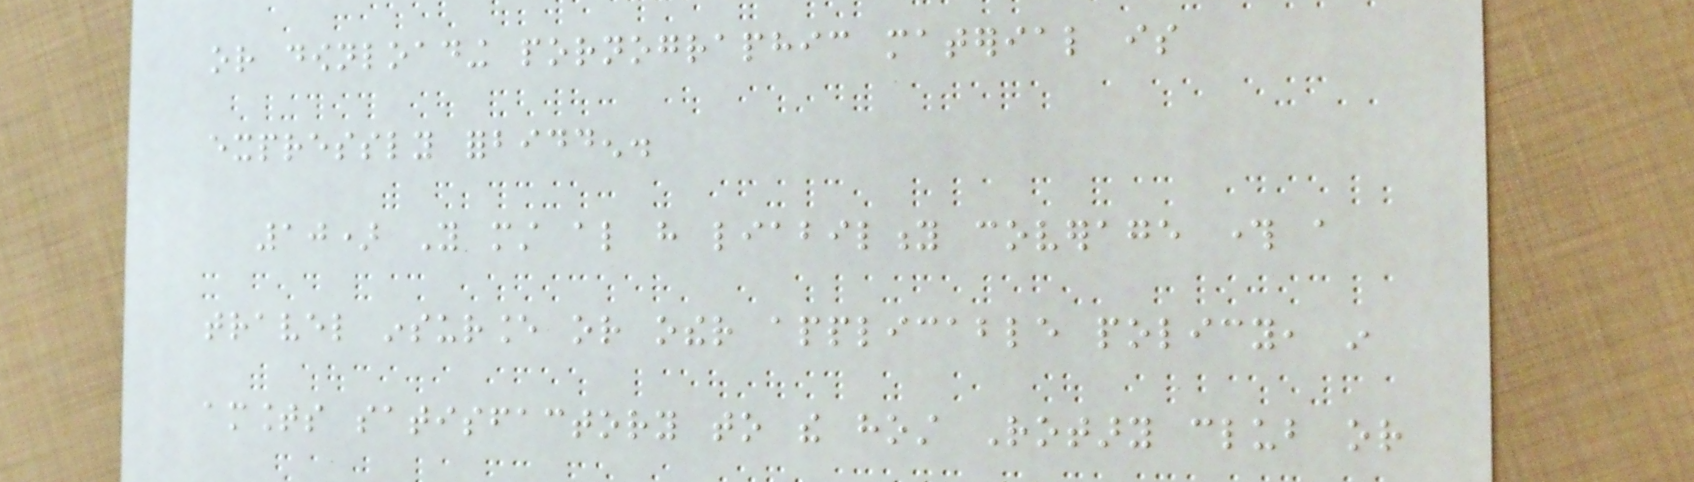or downloading pornographic material is
expressly forbidden.
10) You must also have liability coverage through a
travel insurance or other applicable policy, in
amounts satisfactory to the host Rotary club or
